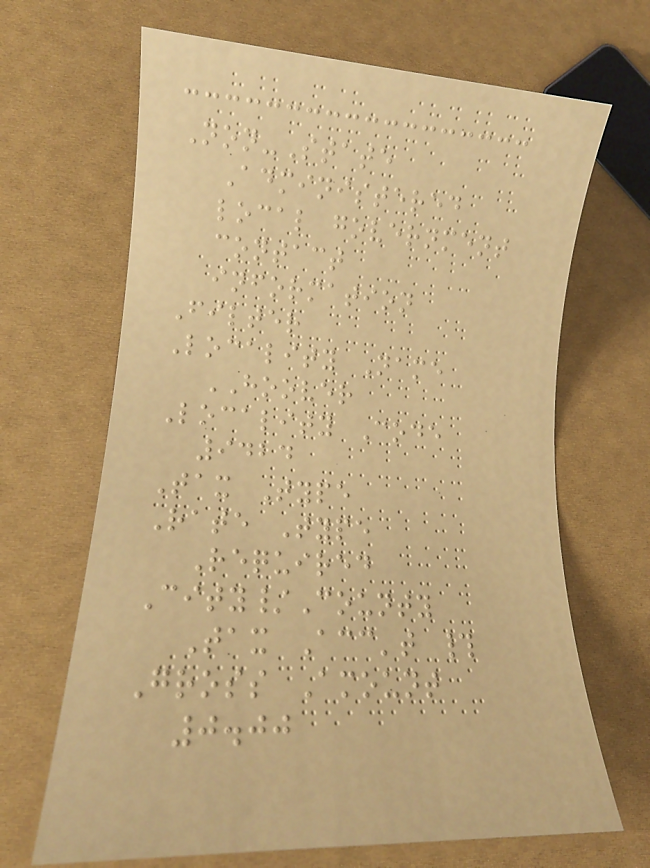Non-State
Administered
local government
contact
information
Filter
Locality Name
HOOVER
Locality Code
9424
Tax Type
Rate Type
Required
City/County
Tax Acc't #
Gross Amount
0.00
